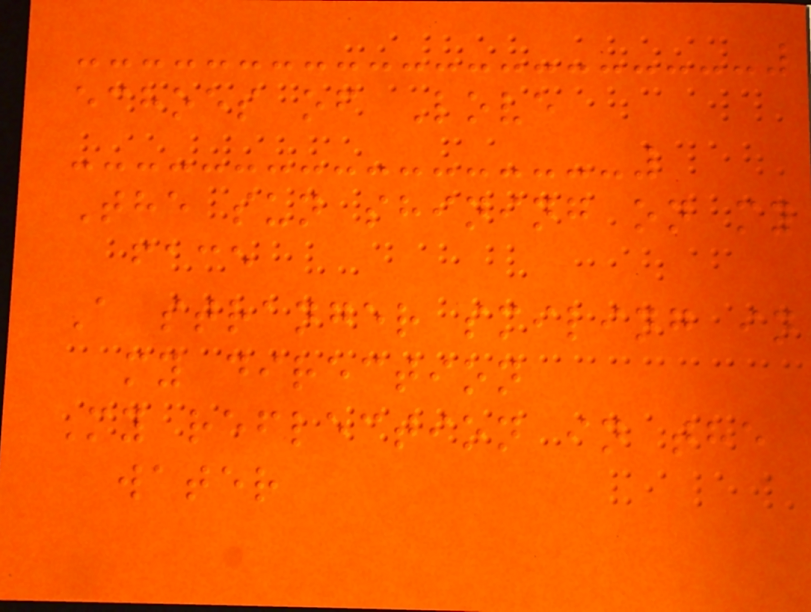echoes of Love
The sun shining on my
face
A stranger smiling in
my direction
My reflection in the
water
